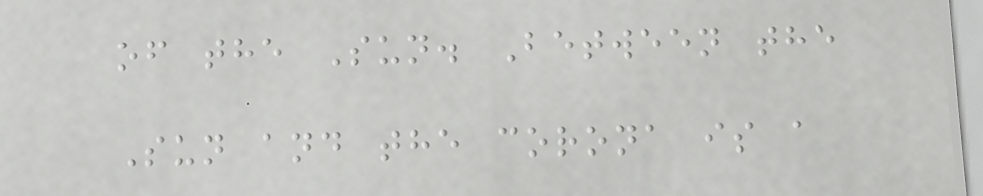of the Sun. Between the
Sun and the corona is a
